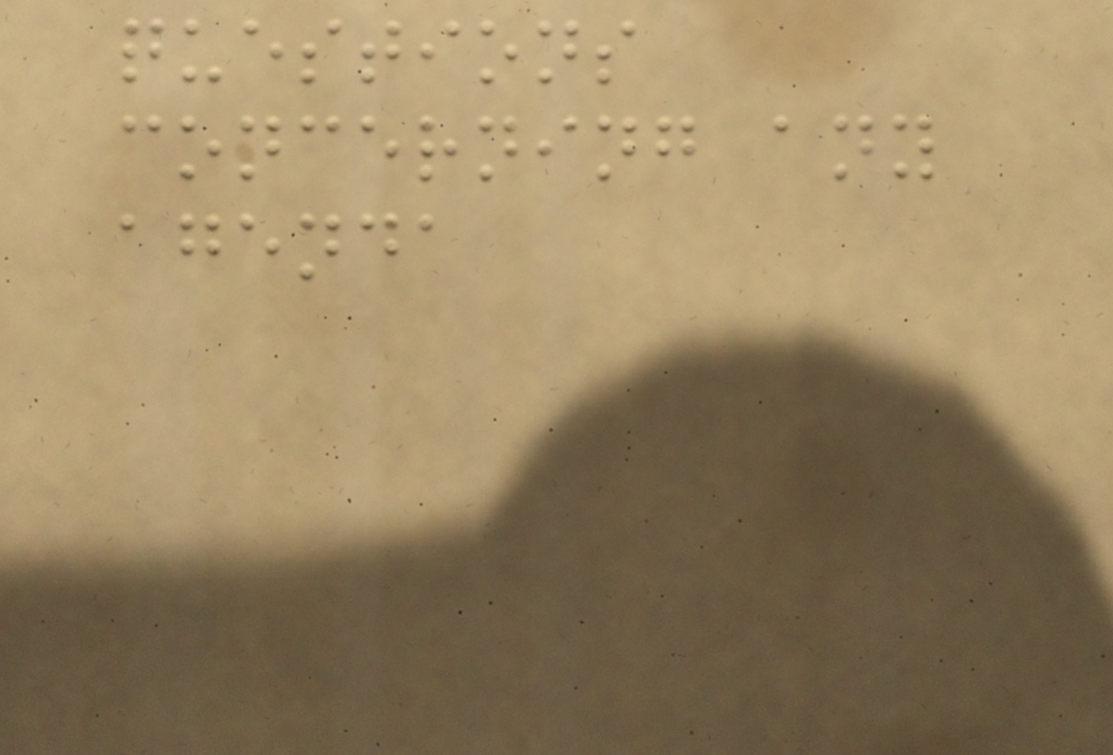questions
concerning any
agenda
